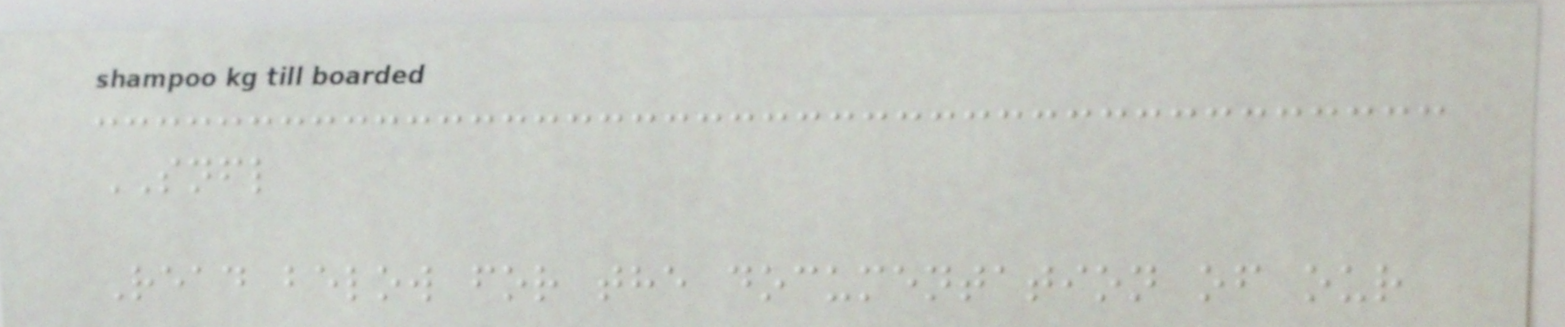SNFL
Read below for the documentation of our
